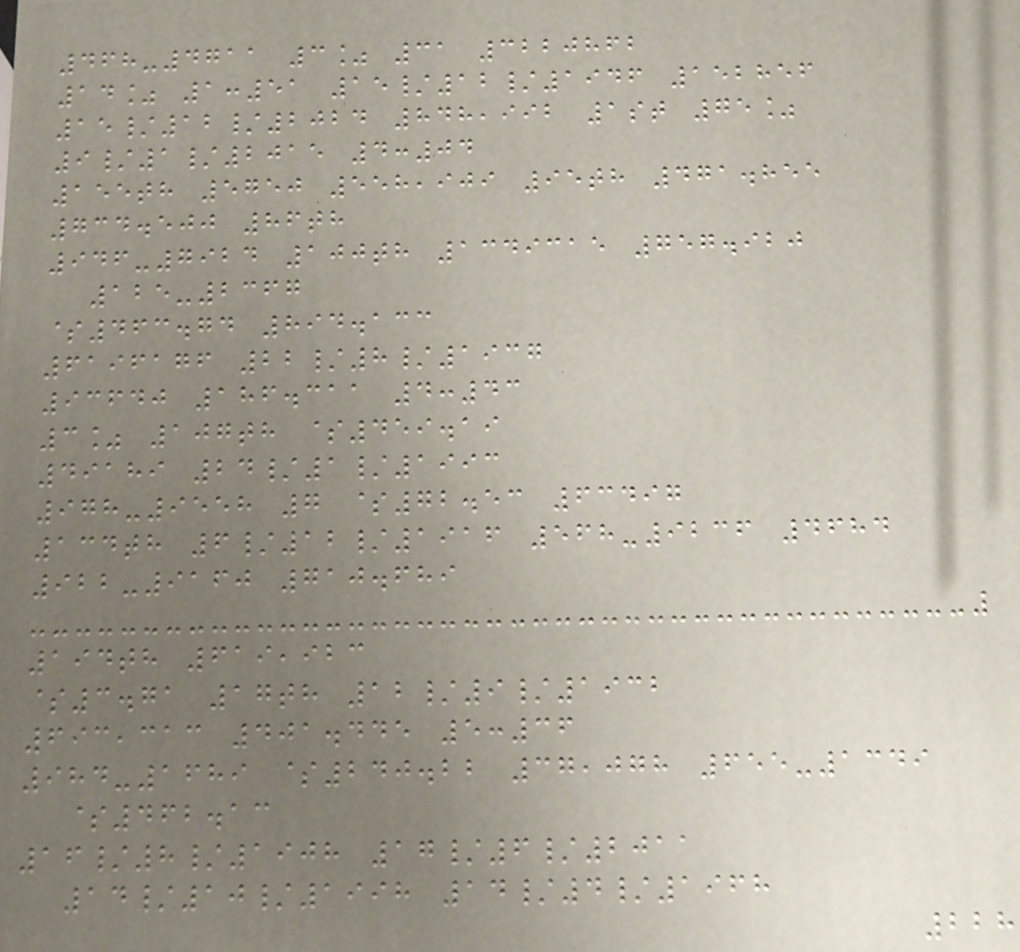468-4711 3% 31 3220862
14% 1:51 15/12/1946 152856
15/12/2024 848,992 1st 75%
9/1/2015 4:04
155th 5750 558,909 95th 471.855
734.500 86th
946-7924 100th 1349315 757.920
125-2367
$463.74 894.133
6196176 22/8/1937
93640 186.311 4:43
3% 107th $459.19
49189 24/1/1993
978-9558 7 $72.53 63497
134th 6/12/1916 568-9236 4684
922-9160 710.689
194th 619,923
$3.71 17th 12/9/1932
693,313 401.445 5:36
984-1689 $240.22 37,078 655-1349
$462.13
16/8/1908 17/6/2011
14/10/1998 14/4/1968
228
